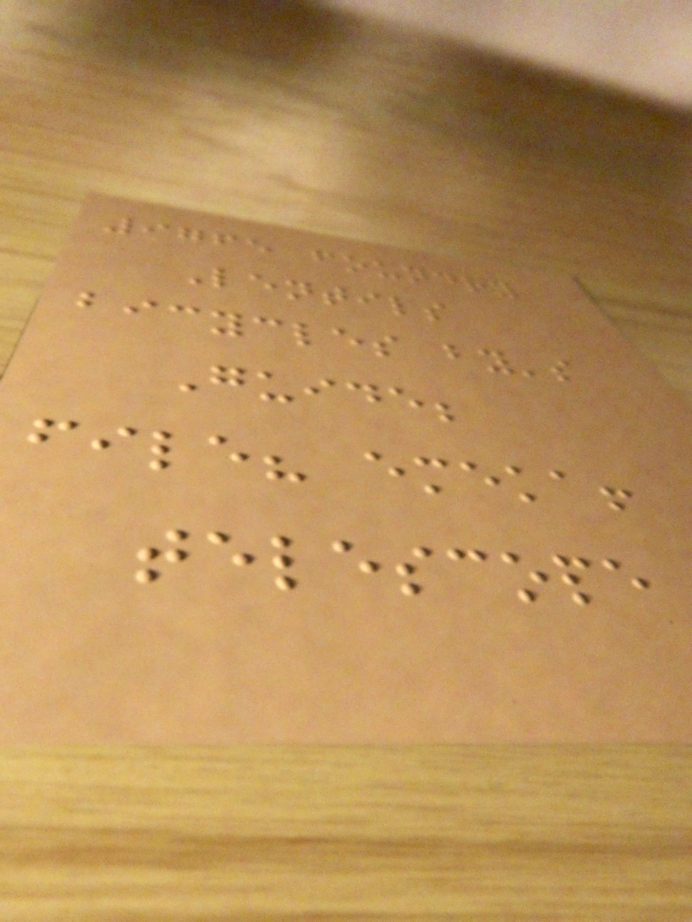9765 foundry
Lentils
bicycles by's
Guide;
file? emeka!
telescope
